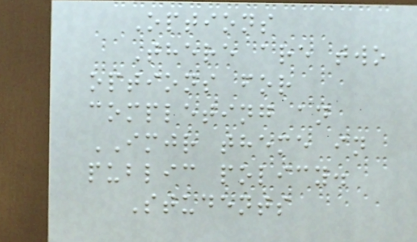Options
There are two
options for
completing an
IMJR theme in
public policy.
Students
